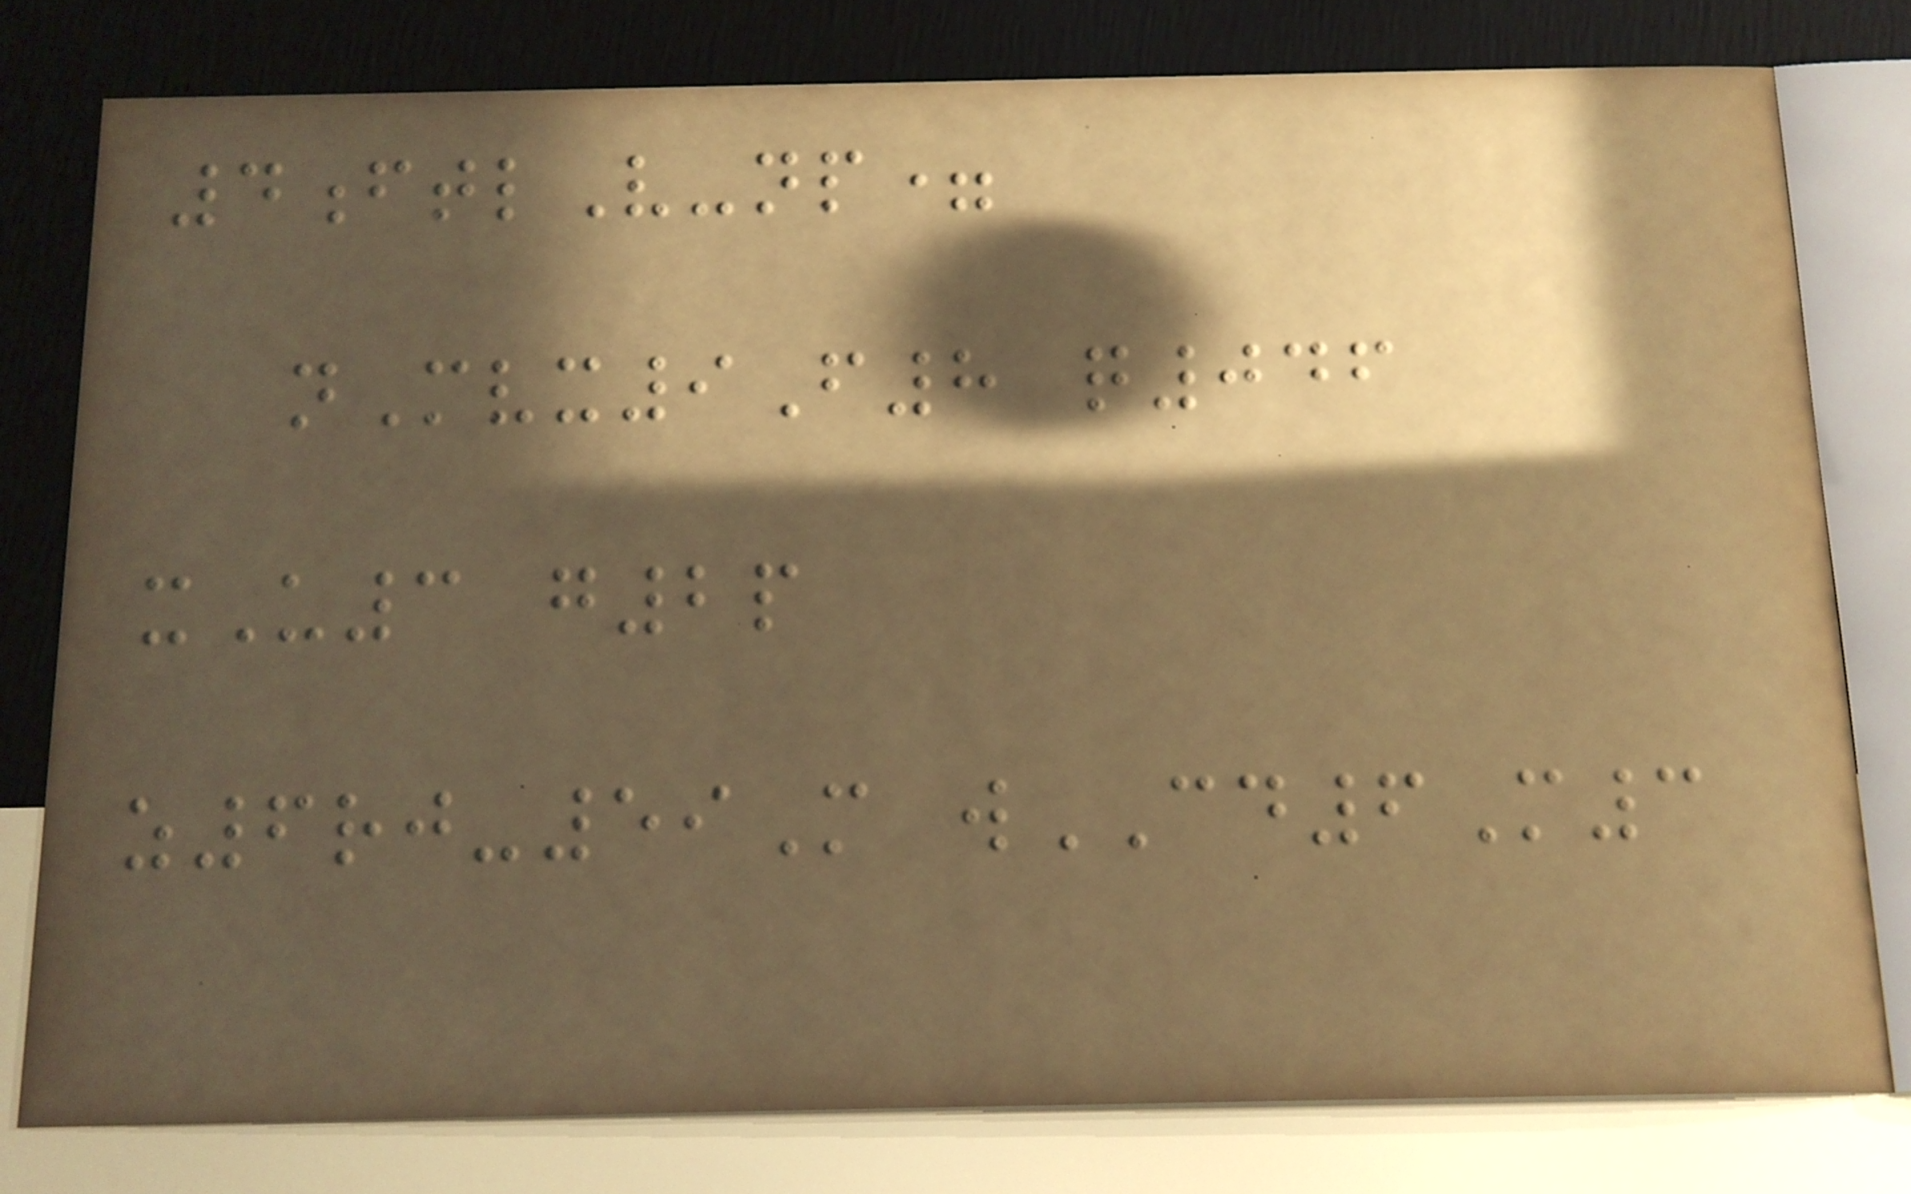4ftlV-np=
nMvx9F8 q046
xU3 g2p
z6rj-59M wCD6M3
